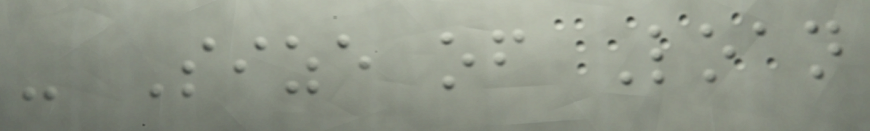- Size of Loan
